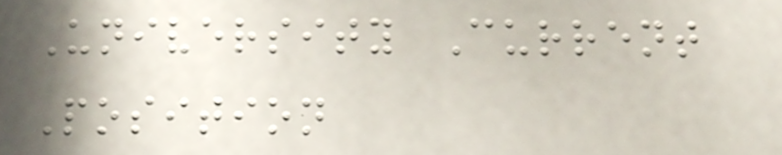University Current
Position
